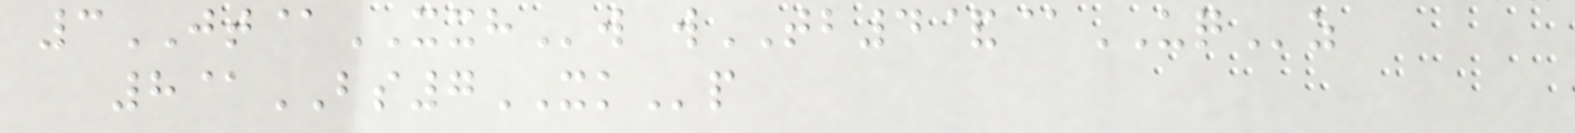3JT@XXHw wTB4&@UQz
8@BS7XKp
